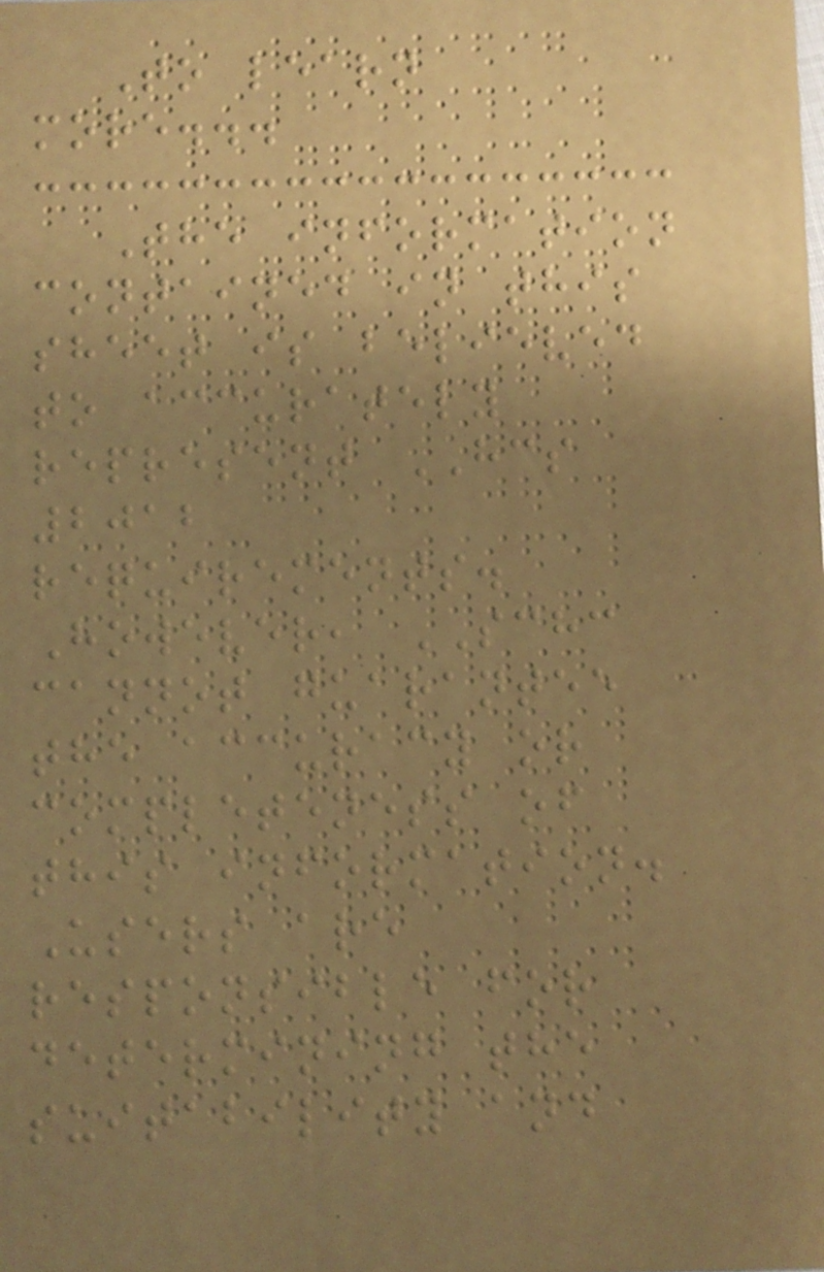To learn
more...
The information
contained in this
sheet is believed
to accurately
represent HCS
2012
requirements.
However, SCHC
cannot guarantee
the accuracy or
completeness of
this information.
Users are
responsible for
determining the
suitability and
